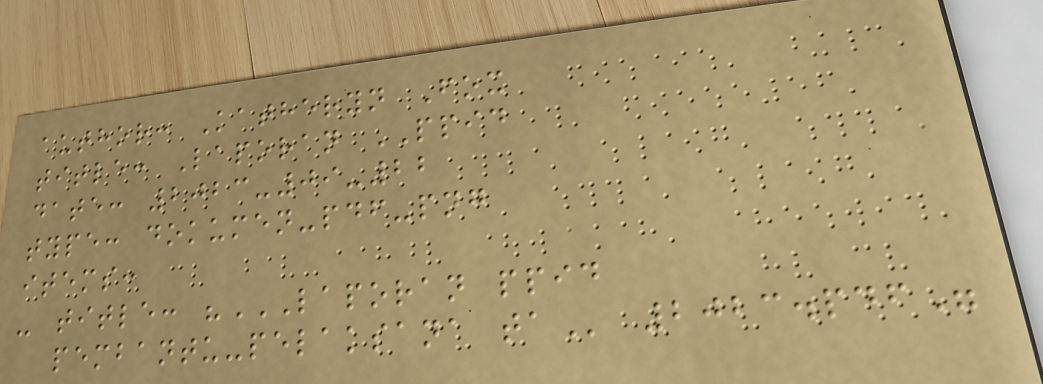author: Katheryn Fox
title: Laporan PPID
date: 2023-09-22
type: dokumen-pdf-png
items:
- title: "LAPORAN PPID
PEMBANTU-PELAKSANA TA 2023.pdf"
